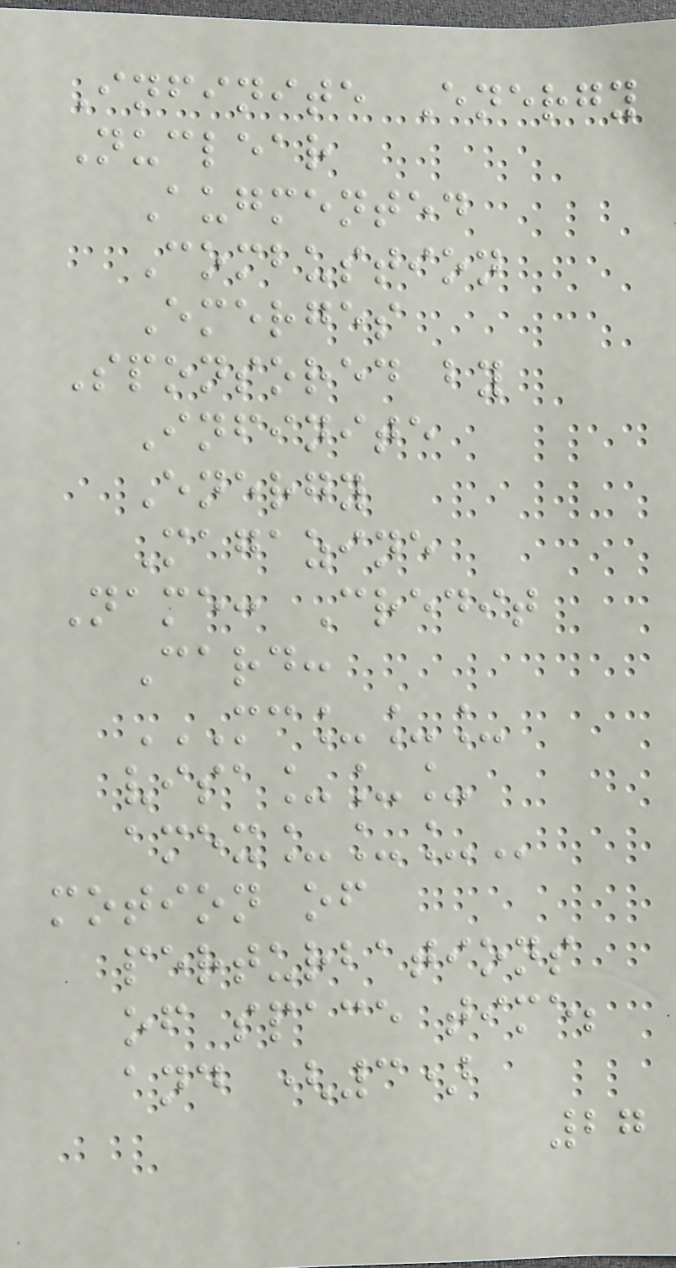Infinite Energy
Nuclear
Augmented
Combustion
Emerges
Sponsored by
Infinite
Energy
Magazine
Name: Credit
Card:
MC___
VISA___
AMEX___
motion of
perturbations
of space time;
and (3)
27
